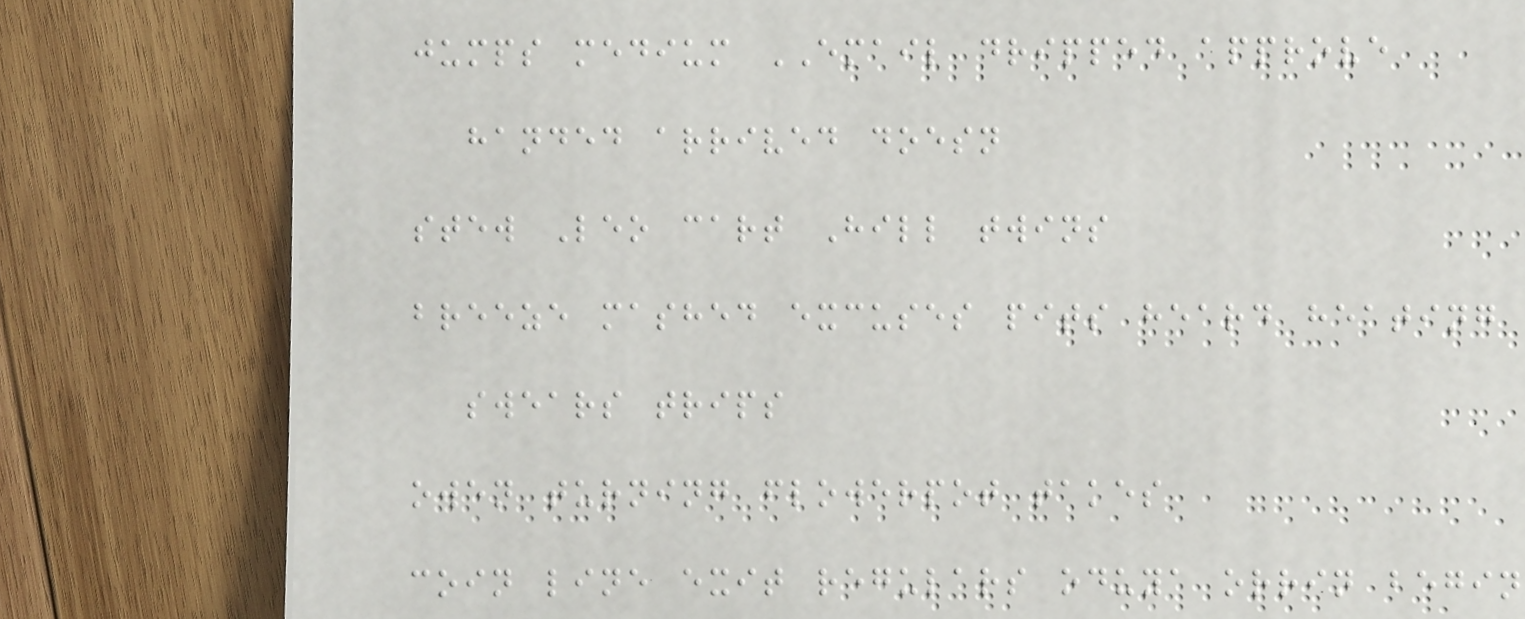jumps medium EMAIL dripped approve
handed arrived doesn
stew Leo cart Hill twins
breeze mashed excuses pits heard heating
swears trips
owen turning flowerpot takes
coin line exit regulars oduya orrin begin
